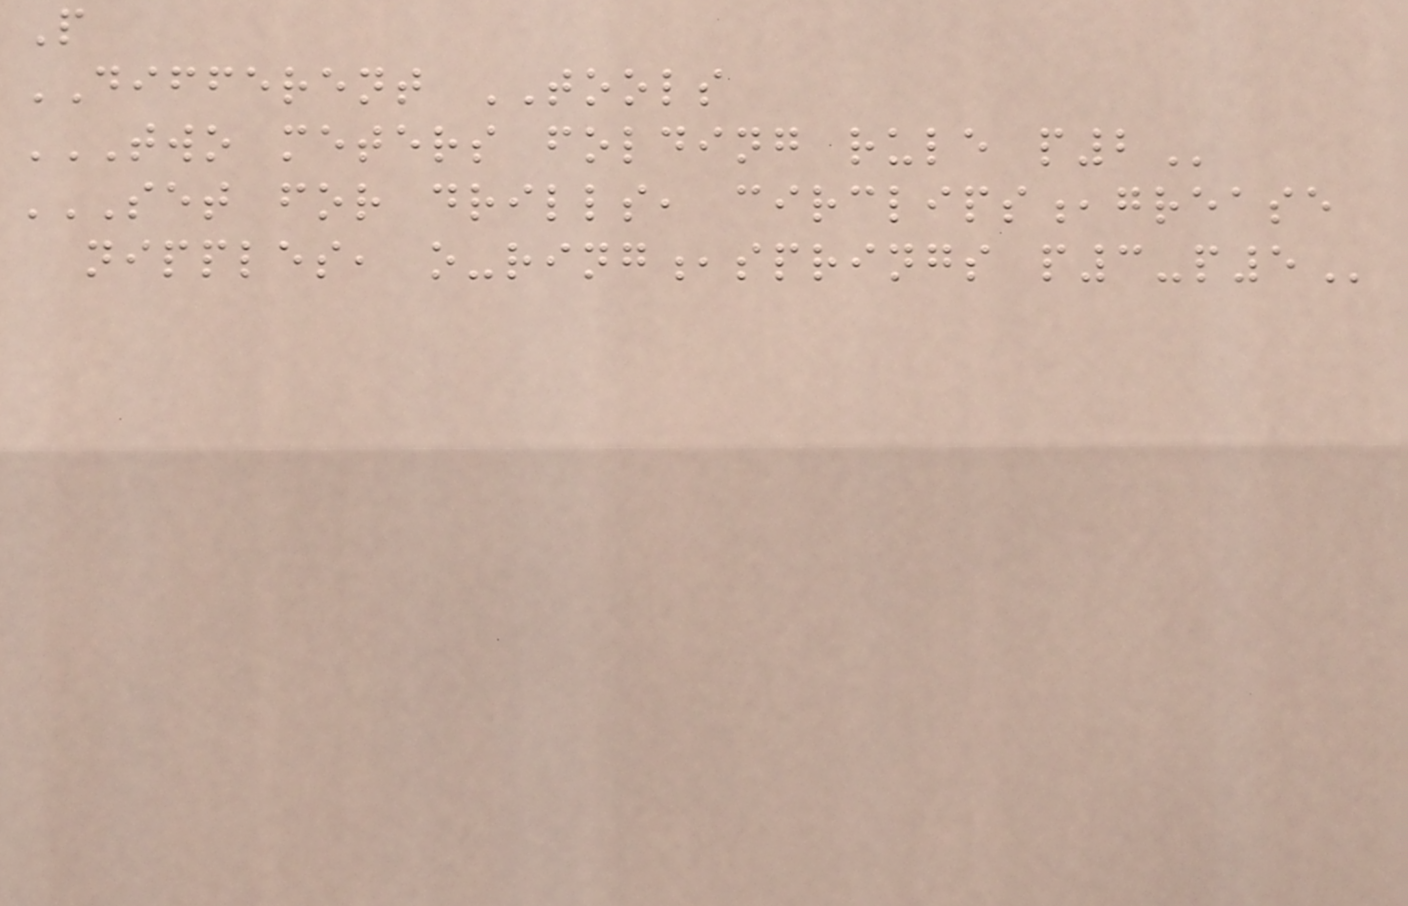P
DIFFERENT TOOLS
TWO METERS FOLDING RULE P2
SET FOR DRILLS, CIRCLIPS,GREASE
NIPPLES, O-RING,SPRINGS P3-P5
